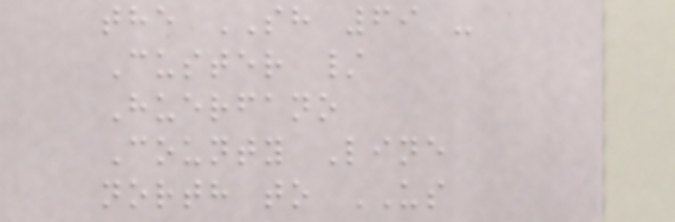the SH 69 -
Custer /
Huerfano
County Line
north to US
